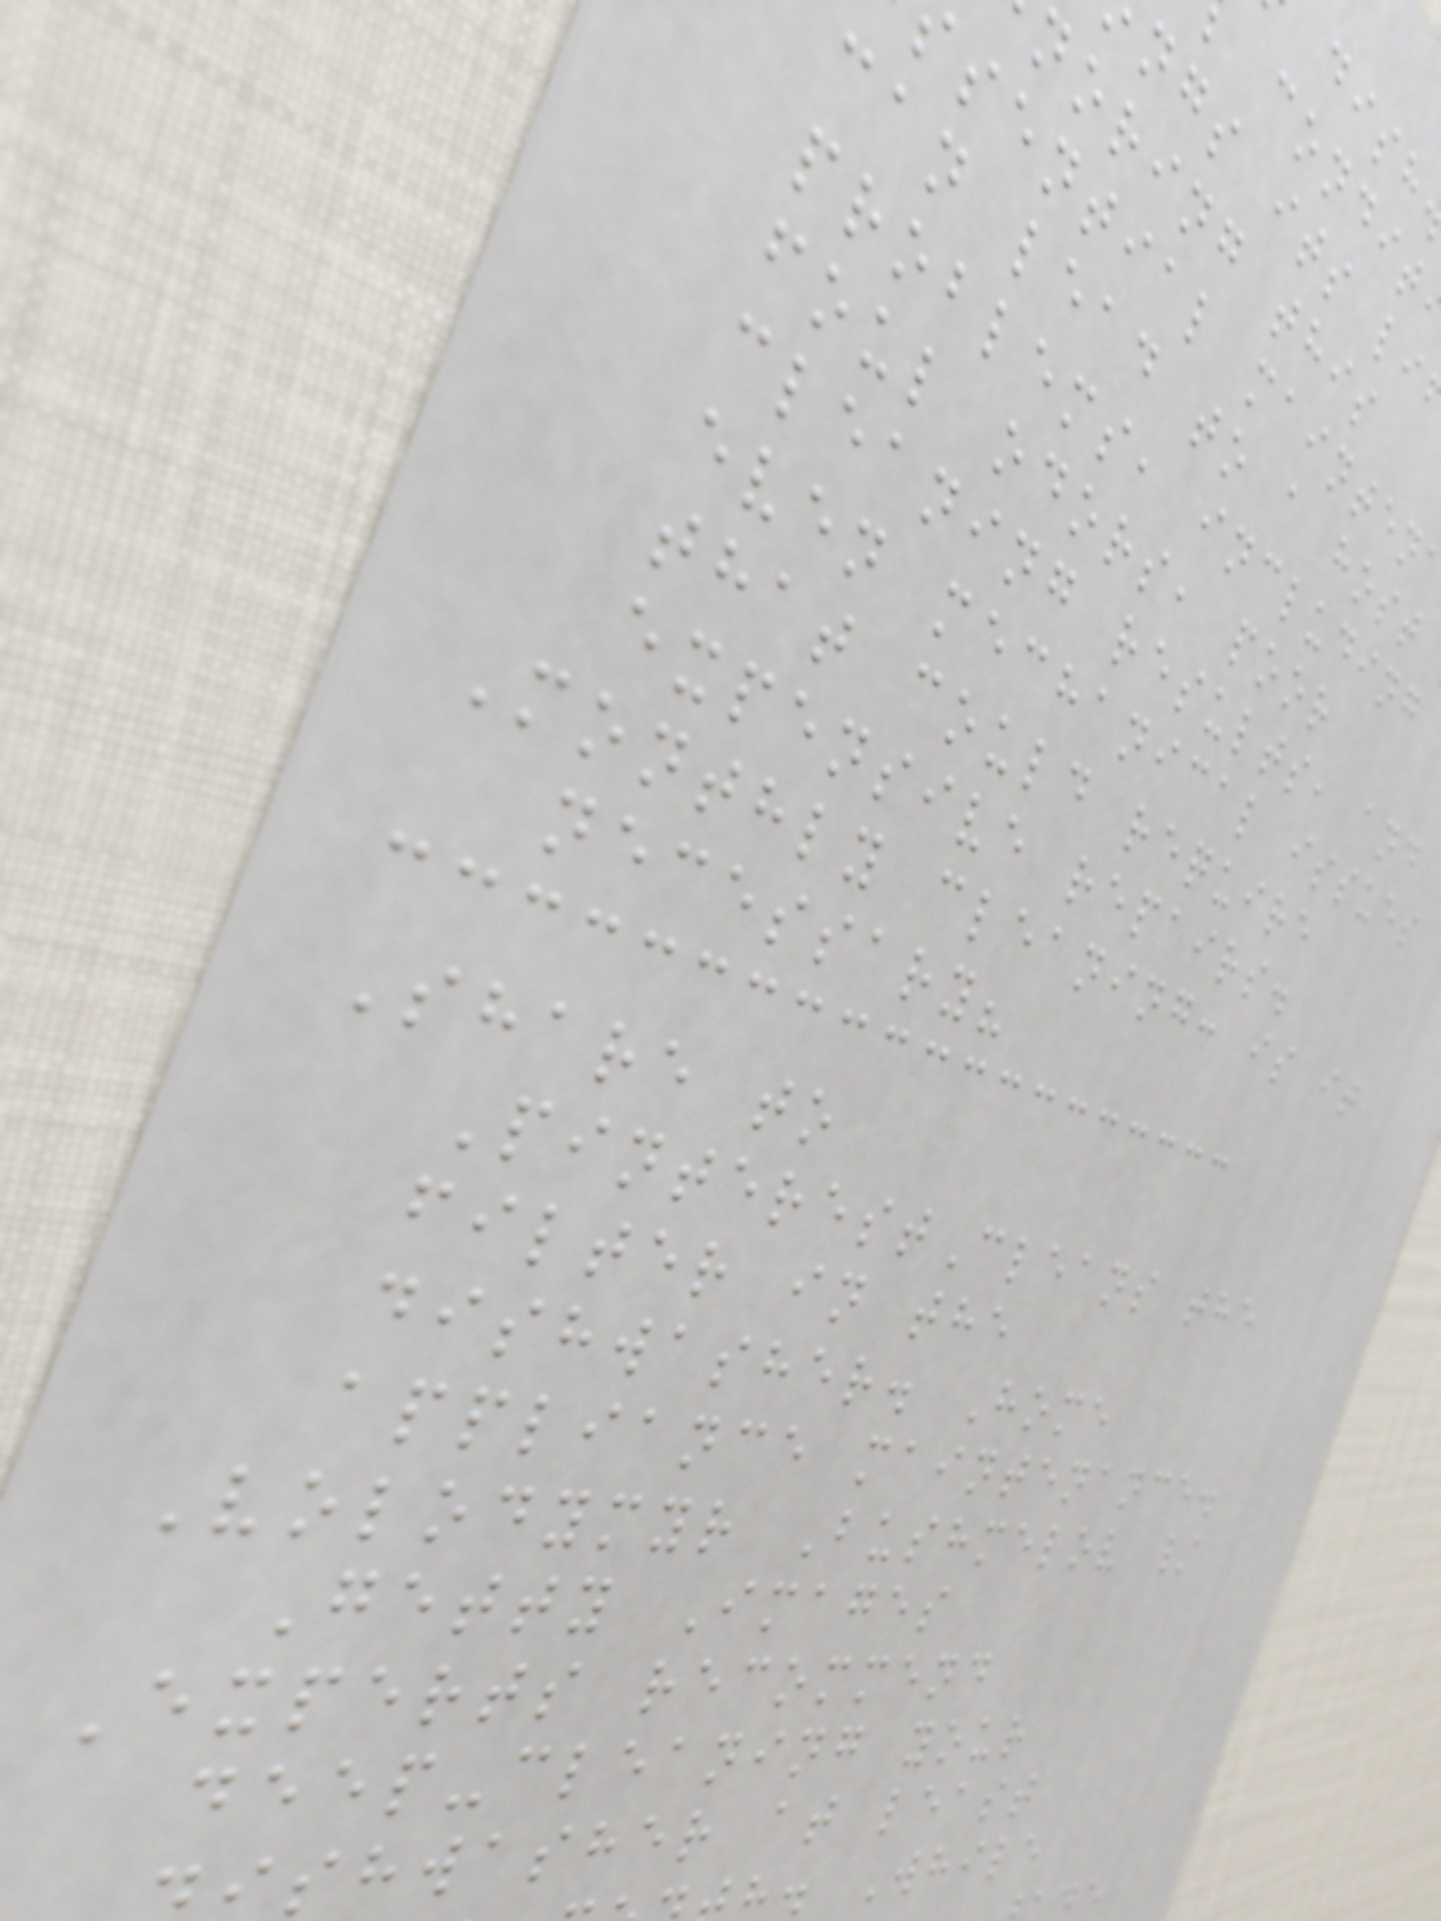condit
ngs its li
noring this
sential mainten
can lead to a host
problems, including
foul odors, poor
cleaning results, and
even mechanical issues
that could require
expensive repairs.
Monthly cleaning: is it
necessary?
Share to
PinterestCleans the
filter in the
dishwasher. Home
appliance maintenance.
Volodymyr Bushmelov /
Getty Images
Experts recommend
deep-cleaning your
shwasher at least
. While
